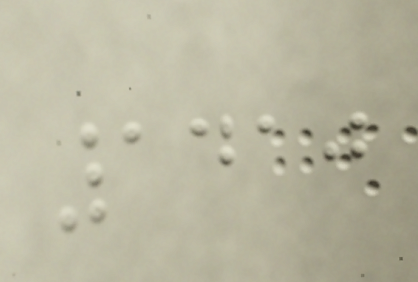1410
